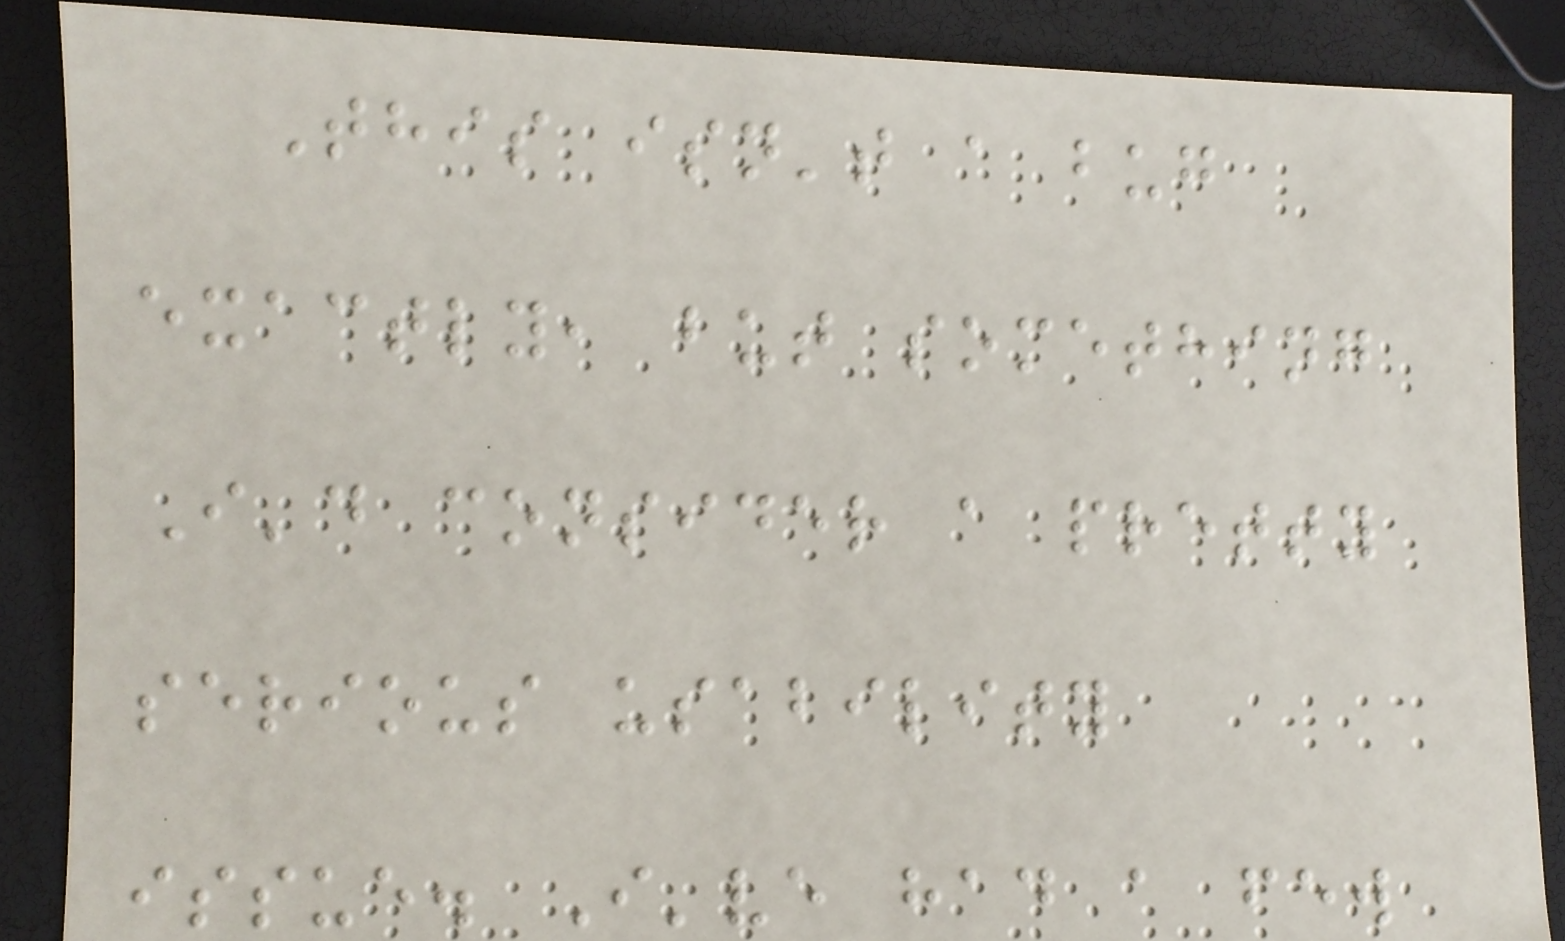This isn't a bug
exactly, but something
I'd consider a pretty
serious usability
issue. I've had a few
